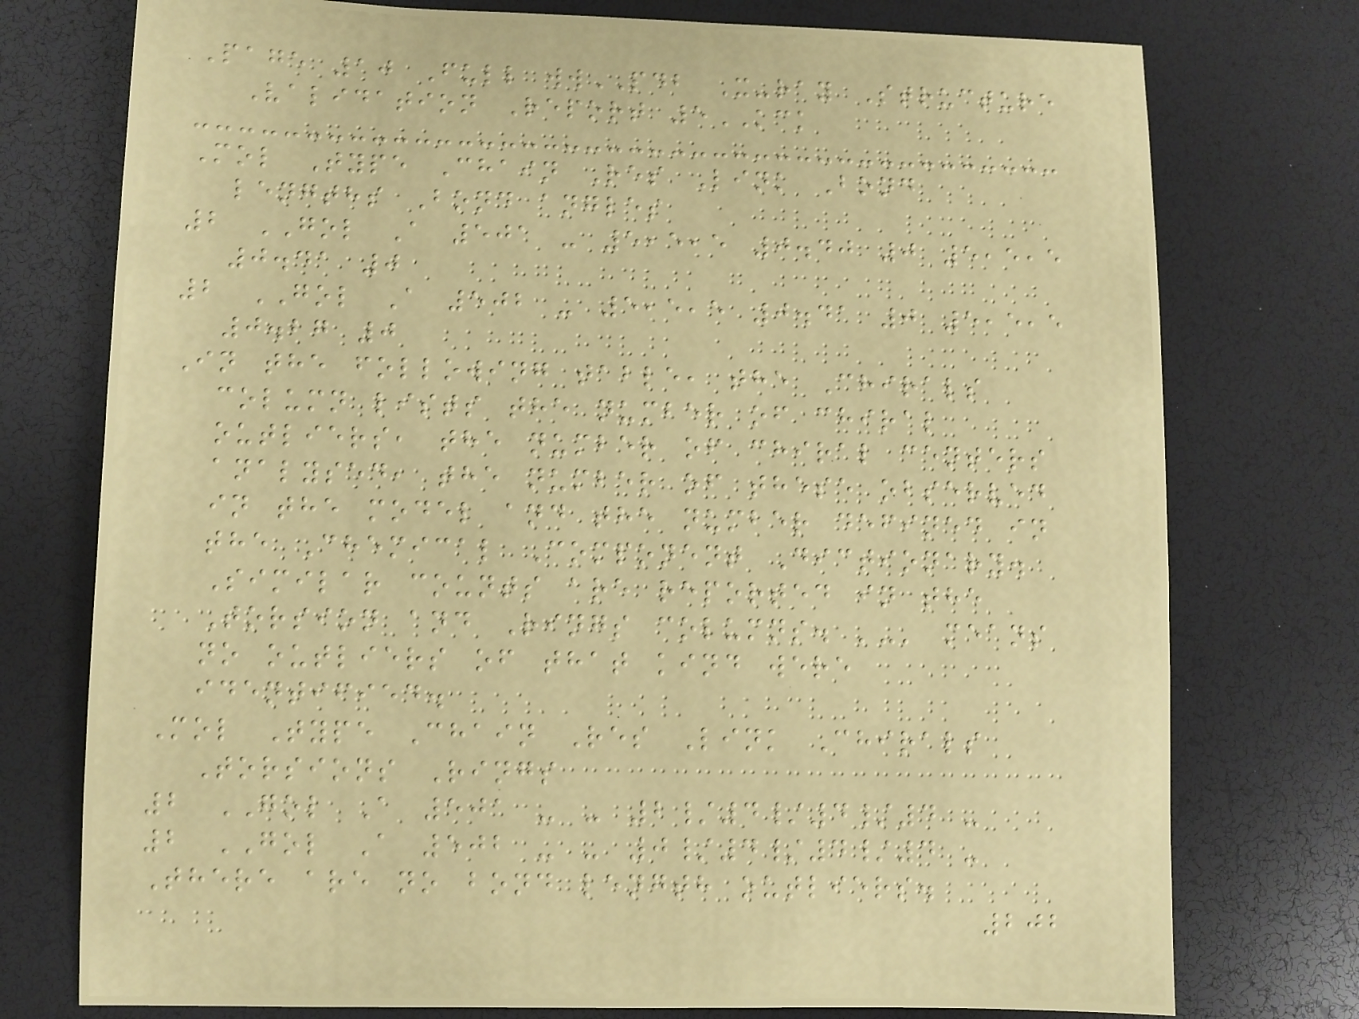Page 10 Full wwPDB X-ray Structure
Validation Report 5KCK
Mol Type Chain Res Link Bond
lengths Bond angles
2 GOL A 501 - 5,5,5 0.40 0 5,5,5
0.41 0
2 GOL A 502 - 5,5,5 0.41 0 5,5,5
0.27 0
In the following table, the Chirals
column lists the number of chiral
outliers, the number of chiral centers
analysed, the number of these observed
in the model and the number defined in
the Chemical Component Dictionary.
Similar counts are reported in the
Torsion and Rings columns. '-' means
no outliers of that kind were
identified.
Mol Type Chain Res Link Chirals
Torsions Rings
2 GOL A 501 - - 2/4/4/4 -
2 GOL A 502 - - 0/4/4/4 -
There are no bond length outliers.
202
